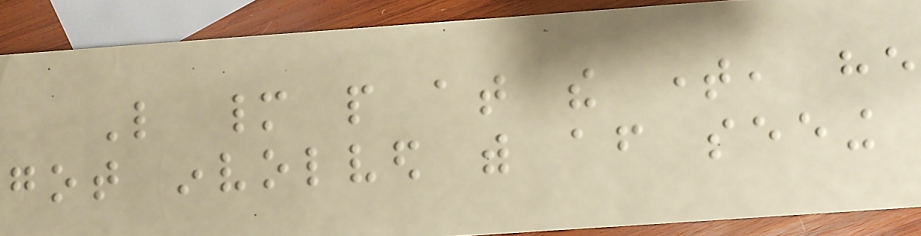Like many people at the time, he
got involved with after seeing
